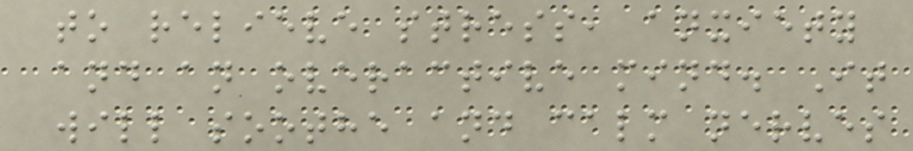to relieve stress, anxiety
and an overactive mind. It
will soothe and calm nerves
